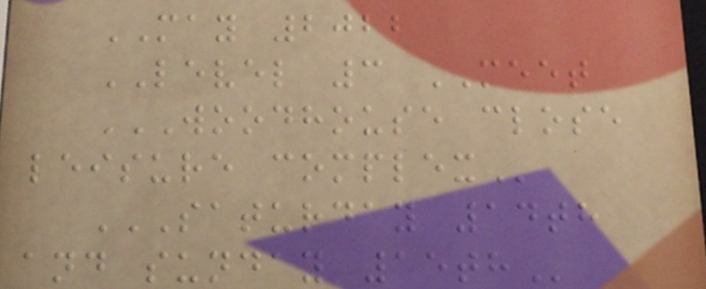MAY 2022
LEVEL 3 MEET
WOODHOUSE CLOSE
LEISURE COMPLEX
SATURDAY 14TH
AND SUNDAY 15TH
